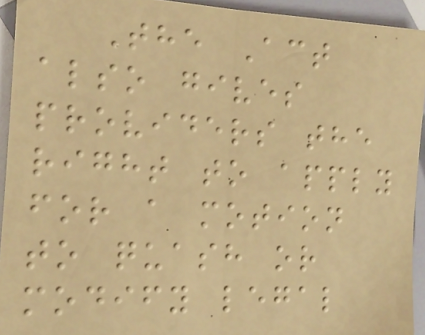The Act
also gives
providers the
right to apply
for a motion
to quash or
modify legal
